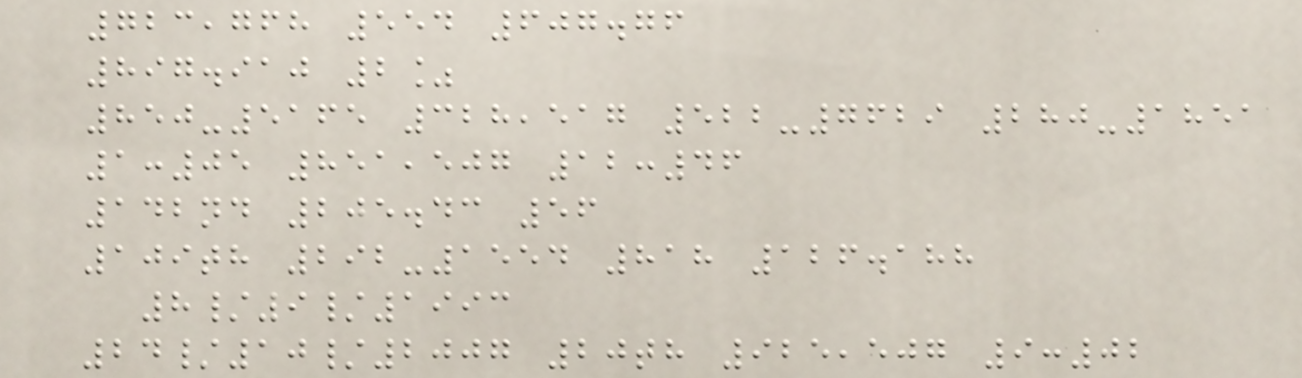723,768 554 607.76
897.910 2%
850-5165 328,517 522-7629 280-1851
1:05 851,507 12:46
142nd 205.43 56
109th 292-1554 818 126.188
8/9/1993
24/10/2007 20th 925,507 9:02
